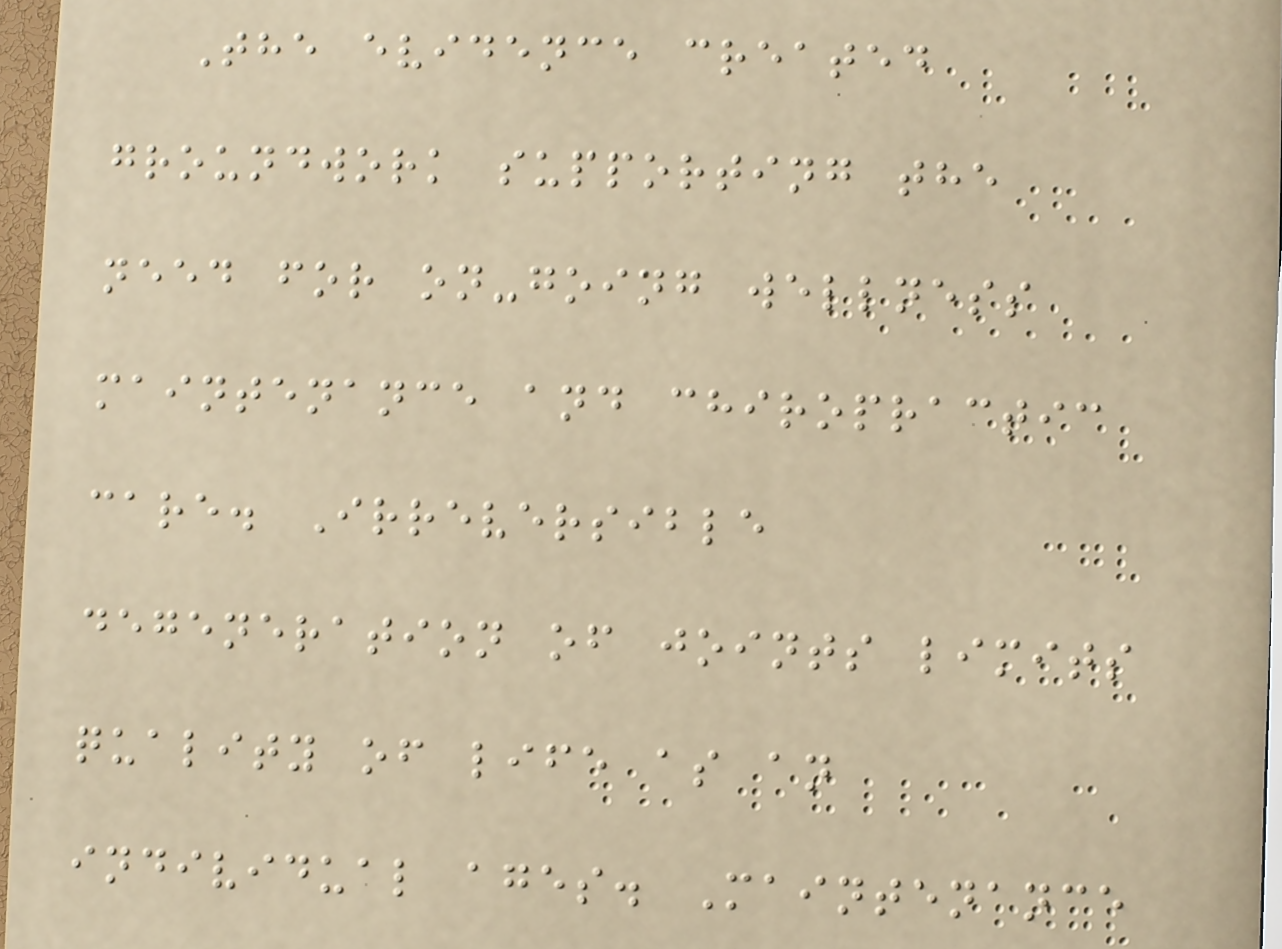The evidence created
groundwork supporting the
need for on-going wellness
maintenance and chiropractic
care. Irreversible
degeneration of joints limits
quality of life as an
individual ages. Maintenance
